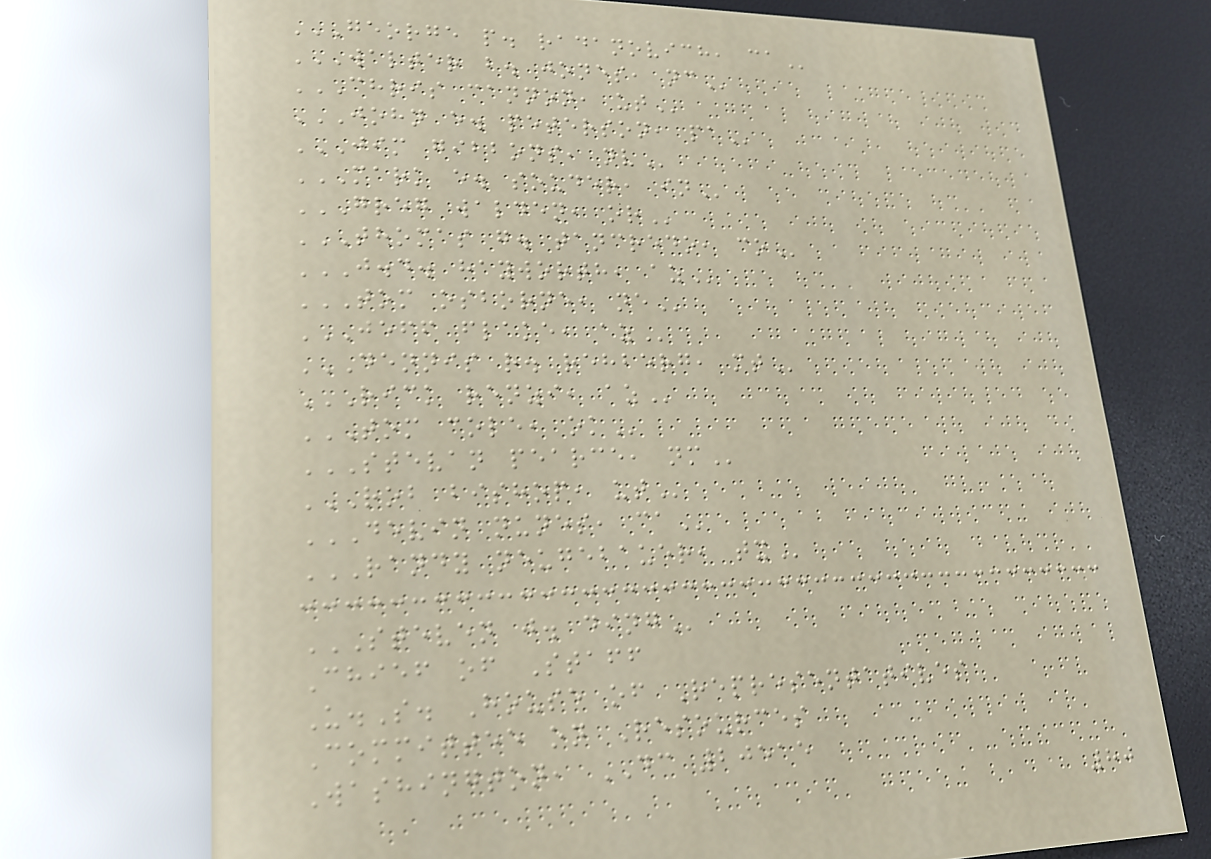GEORGE P. RADANOVICH, CA
WALTER B. JONES, NC
CHRIS CANNON, UT
JOHN E. PETERSON, PA
JIM GIBBONS, NV
MARK E. SOUDER, IN
GREG WALDEN, OR
THOMAS G. TANCREDO, CO
J.D. HAYWORTH, AZ
TOM OSBORNE, NE
JEFF FLAKE, AZ
DENNIS R. REHBERG, MT
RICK RENZI, AZ
TOM COLE, OK
STEVAN PEARCE, NM
ROB BISHOP, UT
DEVIN NUNES, CA
RANDY NEUGEBAUER, TX
STEVEN J. DING
Chief of Staff
U.S. House of Representatives
Committee on Resources
Washington, DC 20515
80
